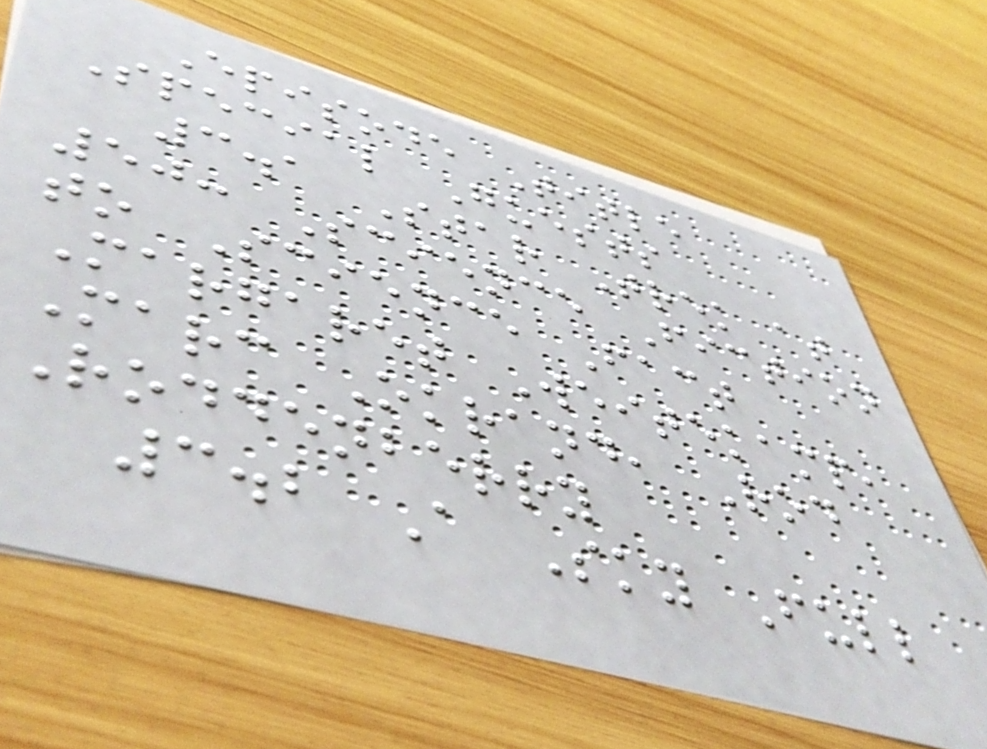Episode Title
Special Guests
3.1 Star Trek at
50: Science Fiction
to Science Fact
Margaret Weitekamp,
Marc Okrand, Rod
Roddenberry
3.2 A Sky Full
